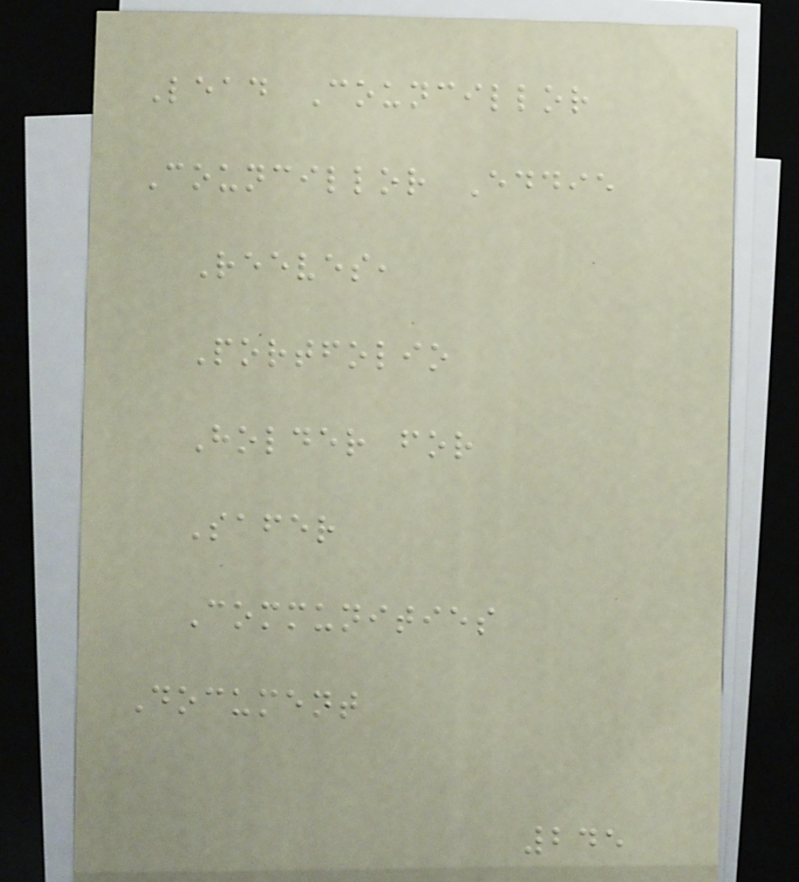Lead Councillor
Councillor Eddie
Reeves,
Portfolio
Holder for
Safer
Communities
Document
245
